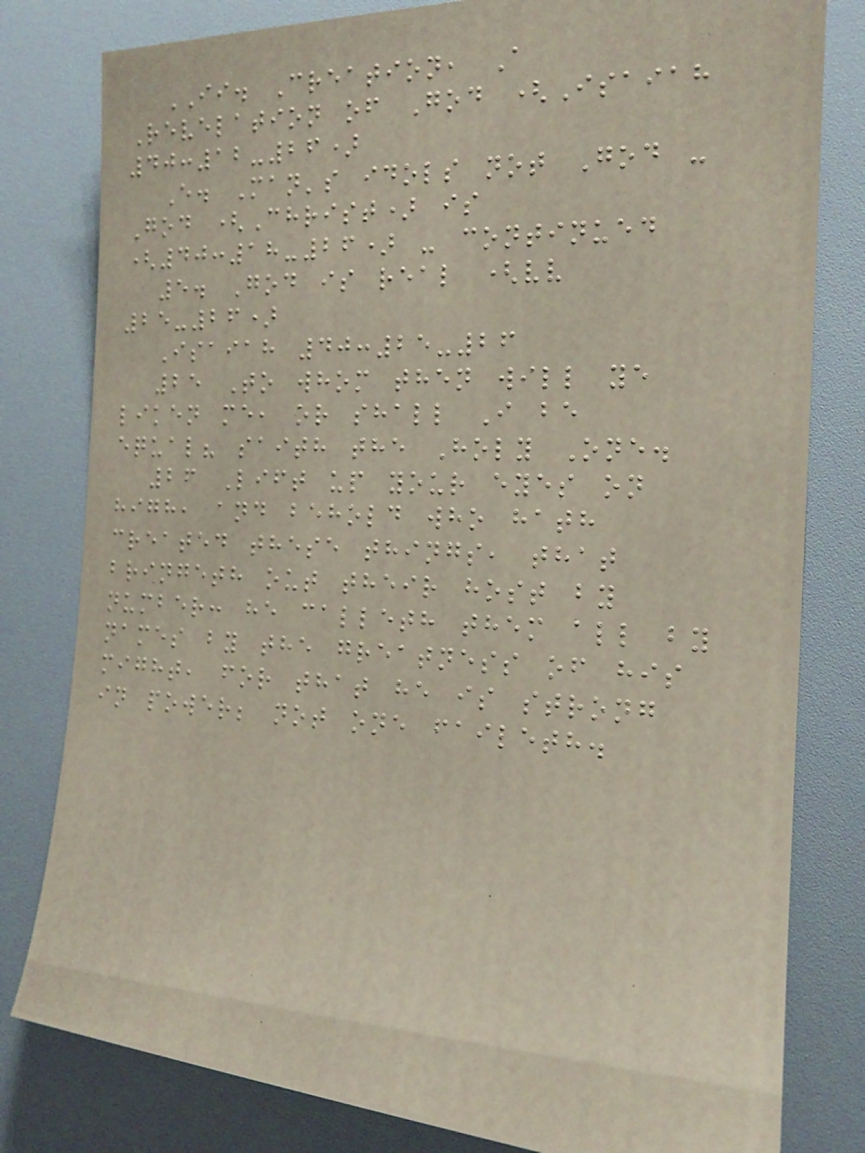II. Creation, A
Revelation of God (Isaiah
40:12-26)
E. Man's idols not God -
God (Christ) is
(40:18-26) - continued
5. God is real (vv
25-26)
Isaiah 40:25-26
25 To whom then will ye
liken me, or shall I be
equal? saith the Holy One.
26 Lift up your eyes on
high, and behold who hath
created these things, that
bringeth out their host by
number: he calleth them all by
names by the greatness of his
might, for that he is strong
in power; not one faileth.
